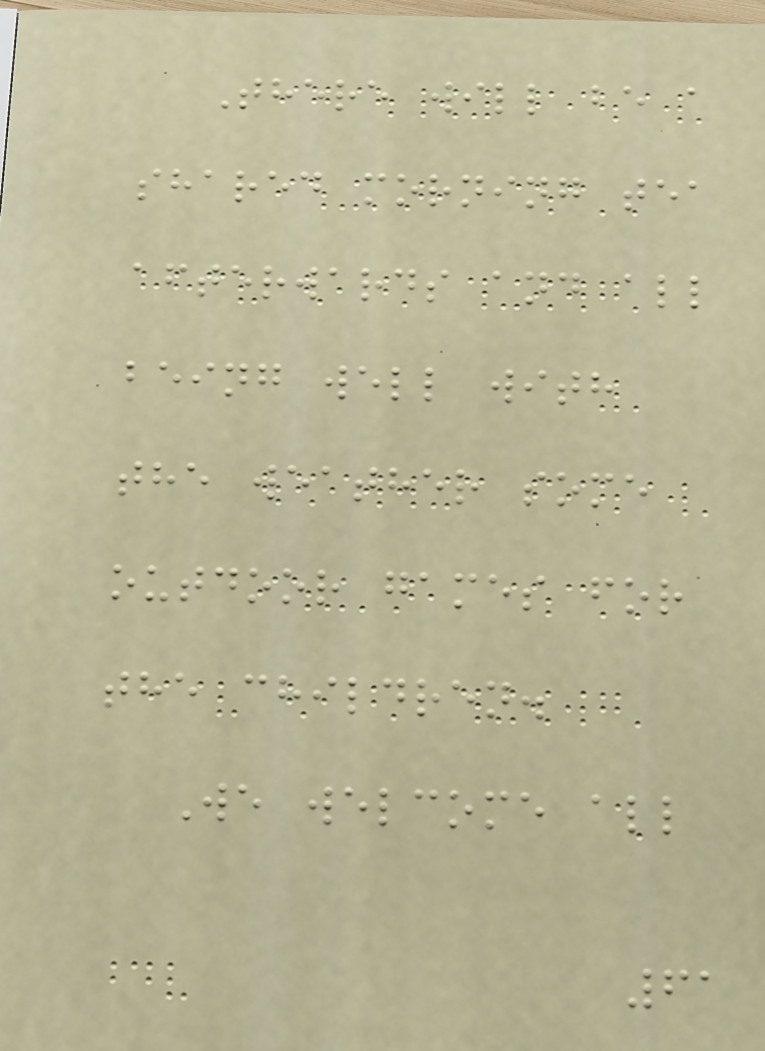There will be a
shared morning tea
afterwards and all
being well with
the weather some
outdoor games for
the children.
We welcome all
61
